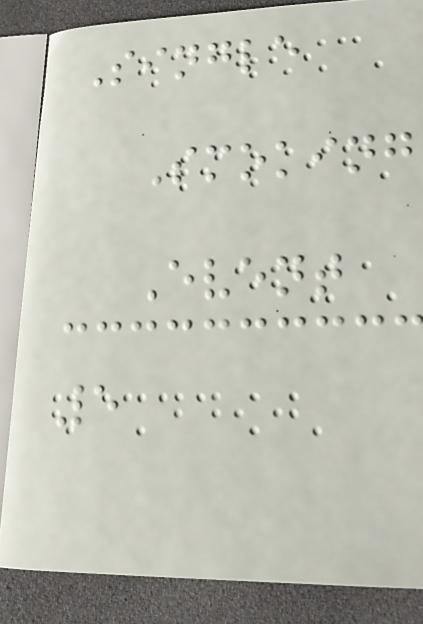Single
Smoking
Event
5
